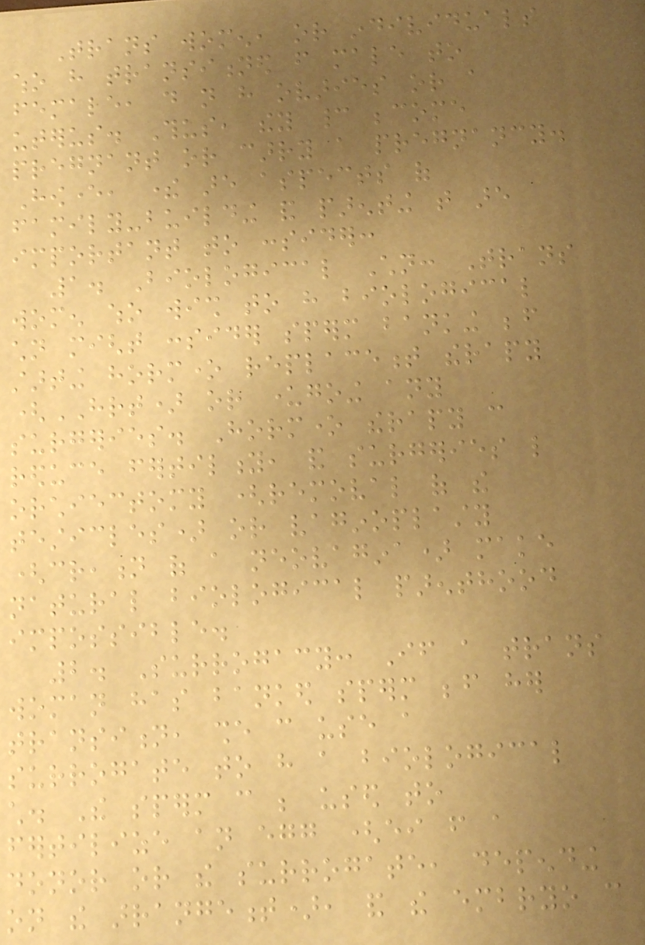Trans women, or individuals
who have transitioned from male to
female, do not have ovaries or a
uterus. Thus, they cannot become
pregnant or carry a pregnancy.
However, there are aspects of
family-building and parenting that are
important to consider:
1. Biological Children: Trans
women who wish to have biological
children might consider sperm banking before
starting hormone replacement therapy
(HRT) or undergoing any
surgeries. Hormone therapy can
reduce fertility, and surgeries like
orchiectomy (removal of the
testicles) or vaginoplasty
(creation of a neovagina) make
natural biological parenthood
impossible.
2. Surrogacy: If a trans
woman has banked sperm before her
transition, she can use a
surrogate to have a biological
child. The sperm can be used to
fertilize an egg (either from a
donor or the surrogate, depending
on the arrangement), and the embryo can
